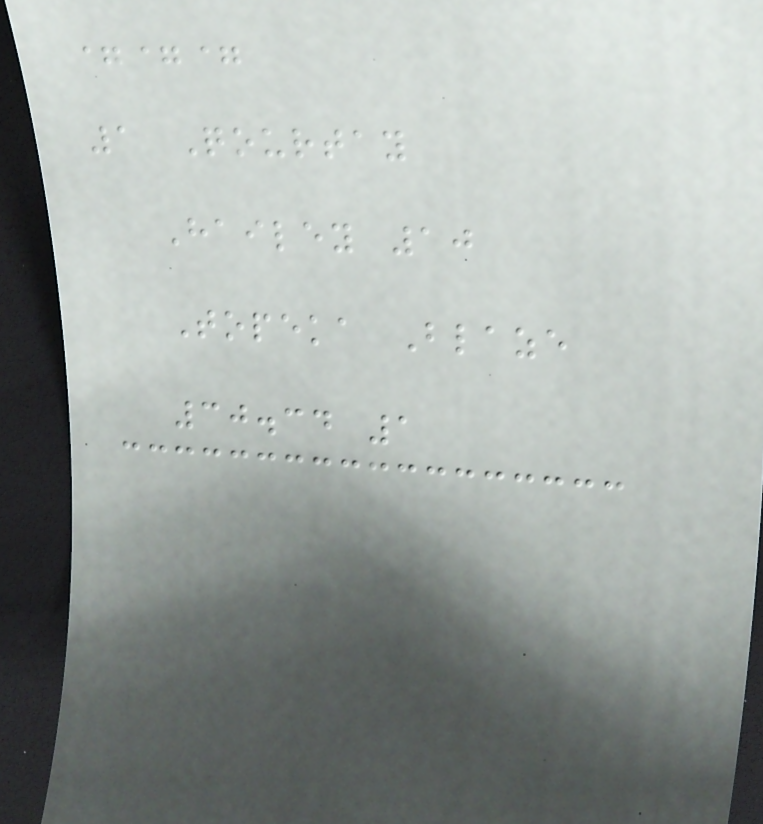===
1 Qourtay
Hailey 10
Topeka Blaze
30.34 1
